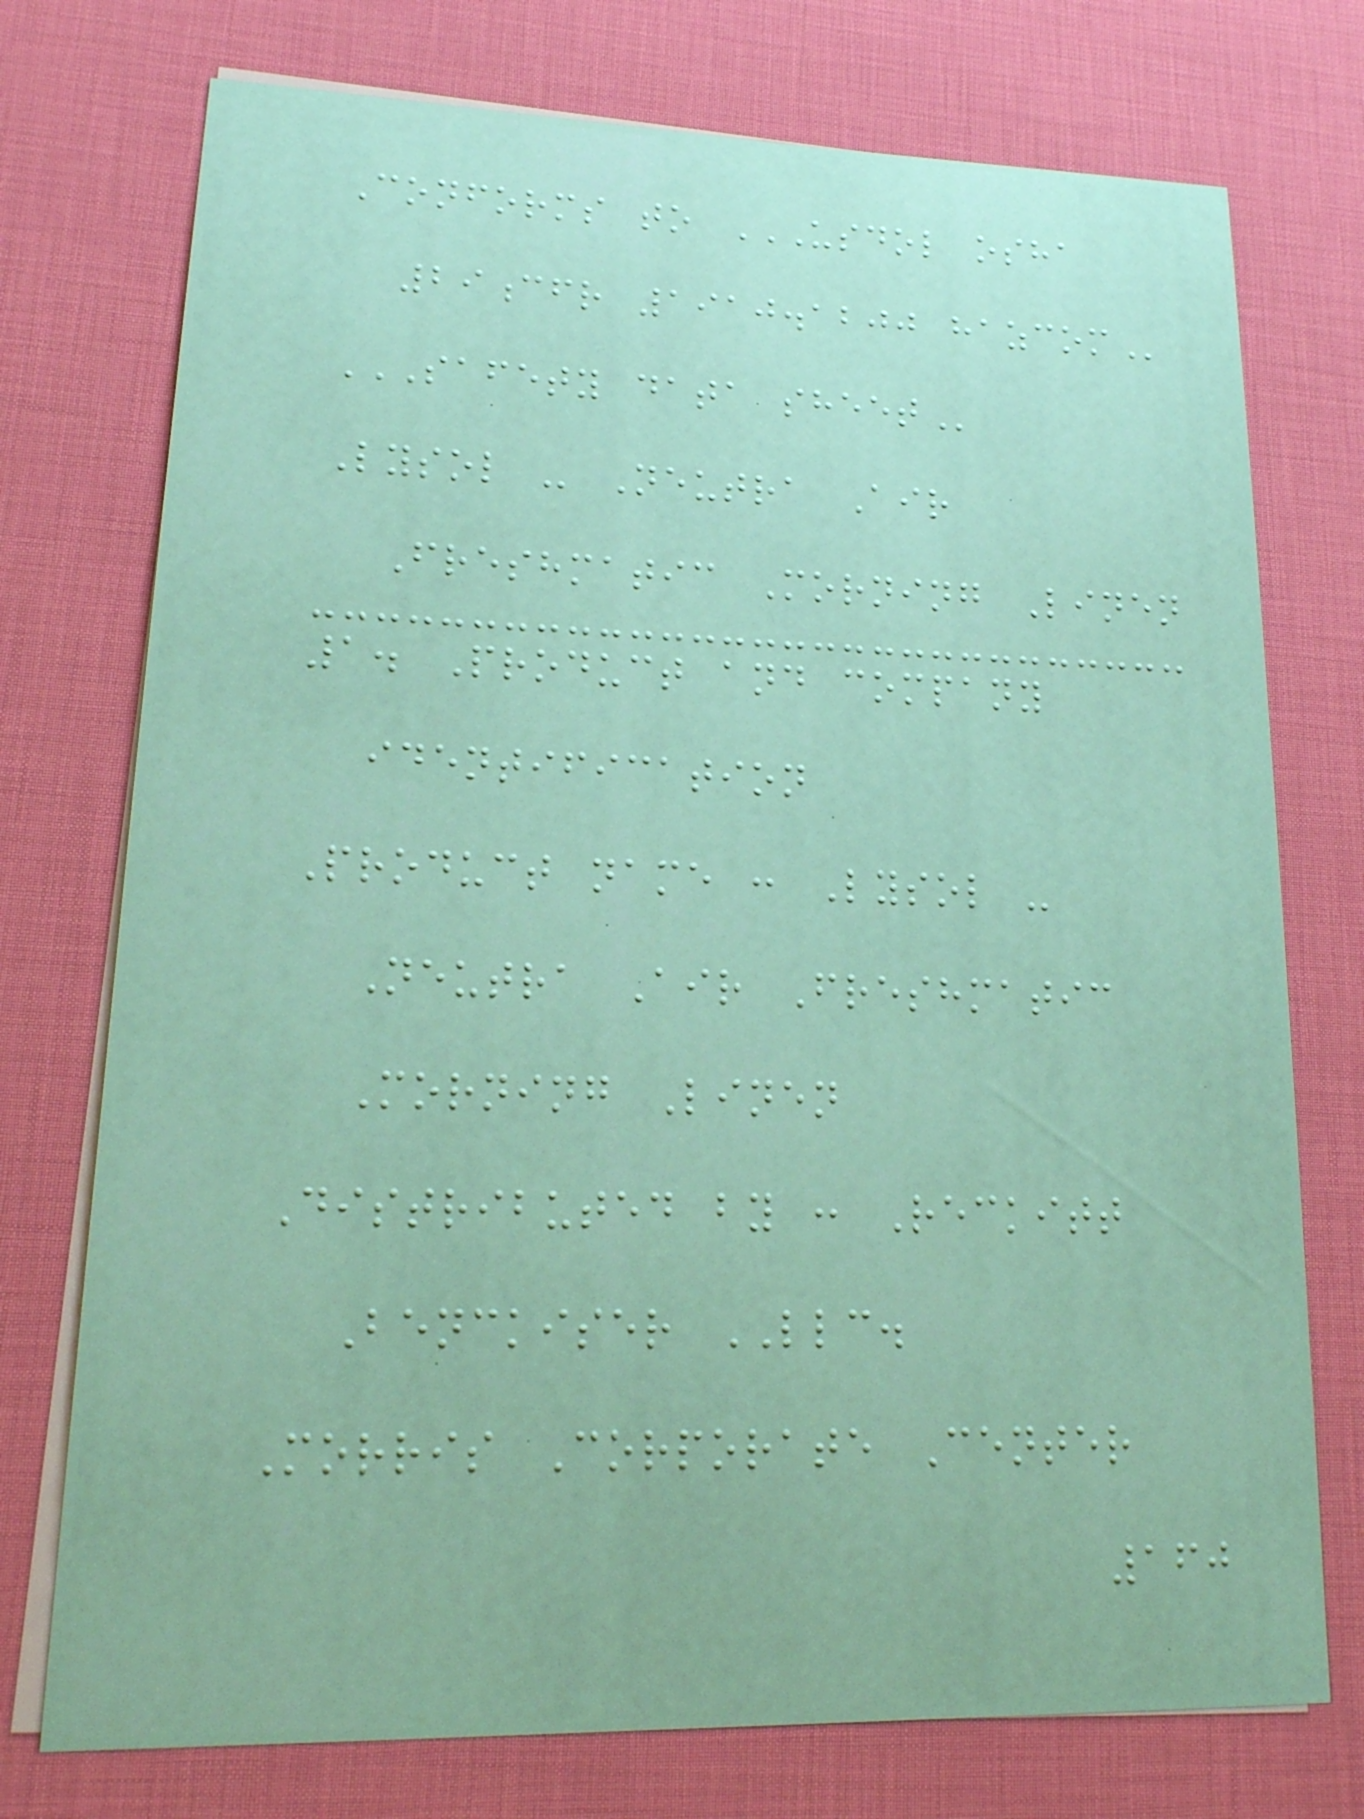Conforms to USDOL OSHA
29CFR 1910.1200 HAZCOM
SAFETY DATA SHEET
Lysol - Neutra Air
Freshmatic Morning Linen
1. Product and company
identification
Product name : Lysol -
Neutra Air Freshmatic
Morning Linen
Distributed by : Reckitt
Benckiser LLC.
Morris Corporate Center
160
